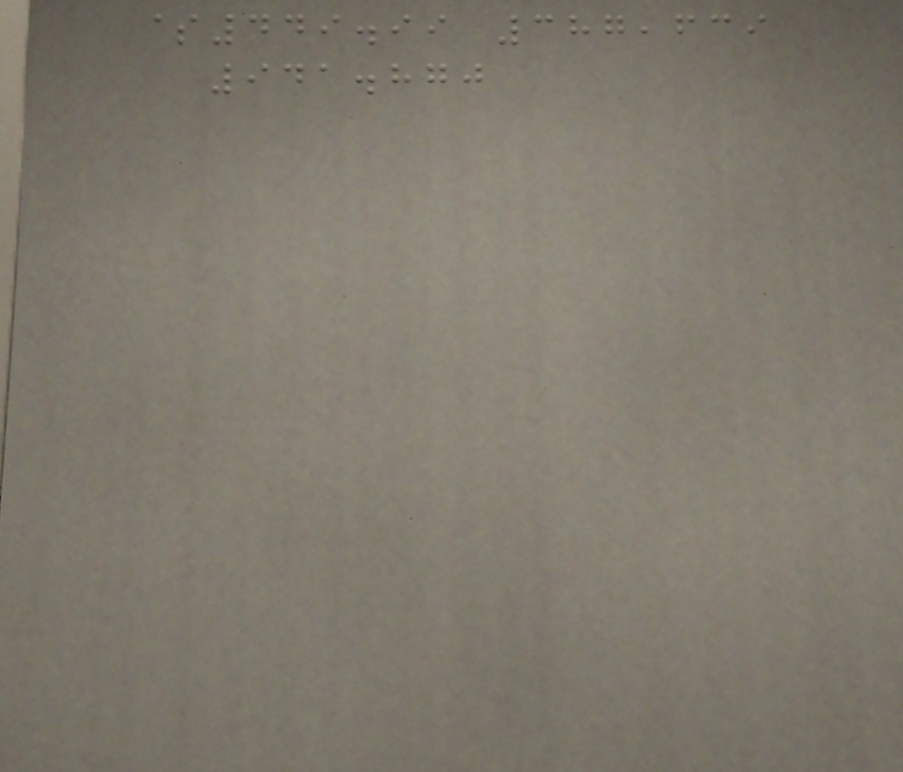$449.99 387,639
941.870
